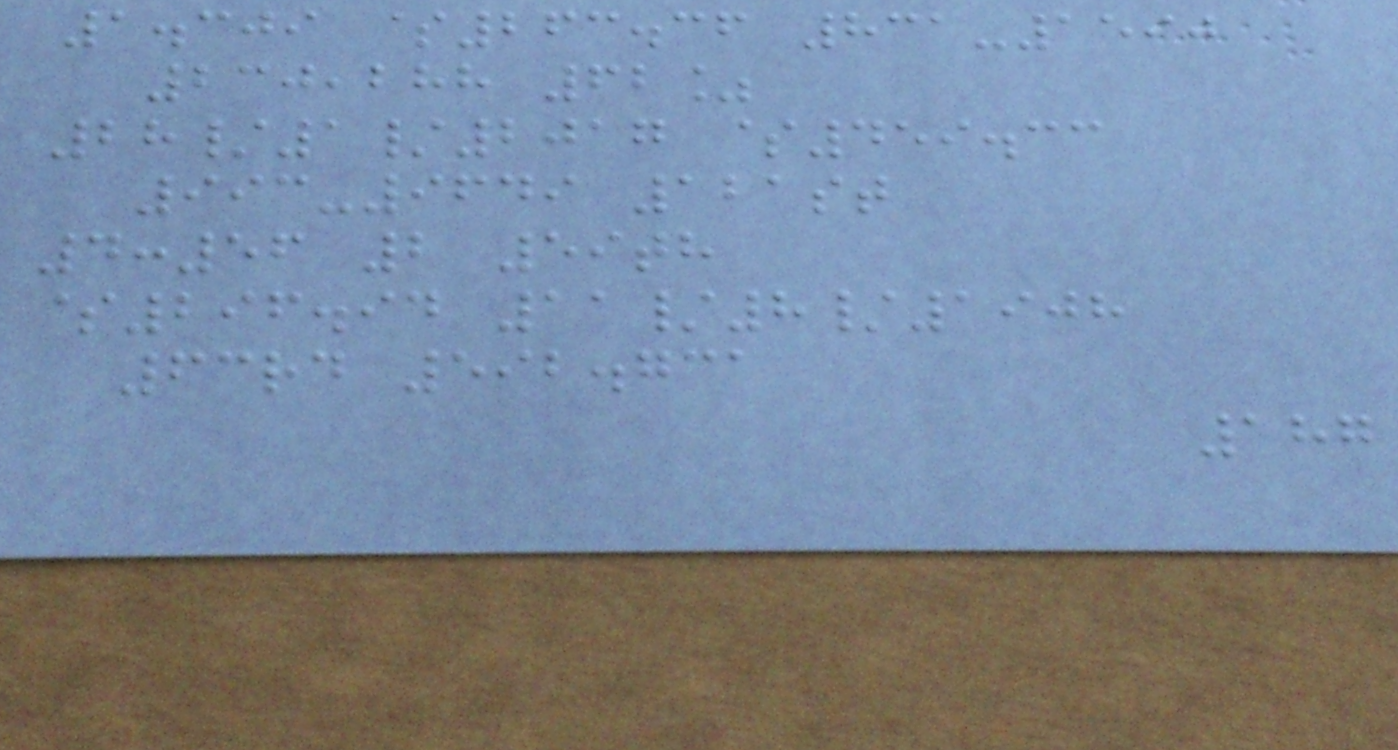1.309 $263.36 831-1590
230,288 62%
28/1/2017 $459.33
993-9649 121st
4:56 2 59th
$296.94 11/8/1908
63rd 592.731
187
